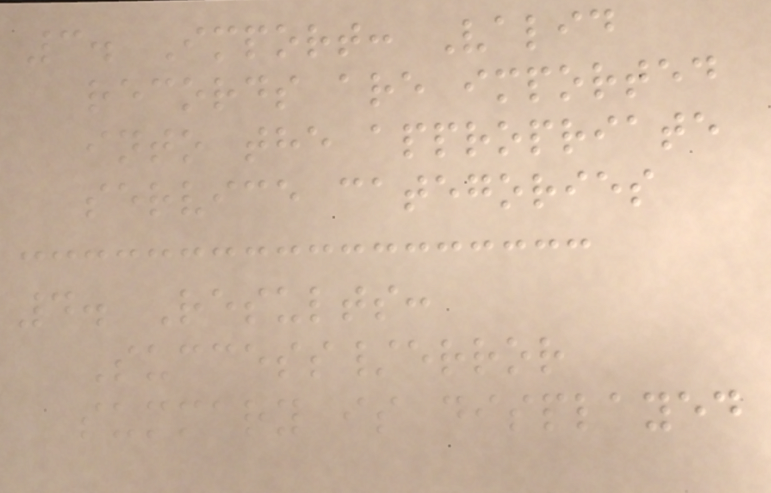3. Import: Valid
records are imported
into the appropriate
service categories
4. Results:
Success/error
summary is displayed
